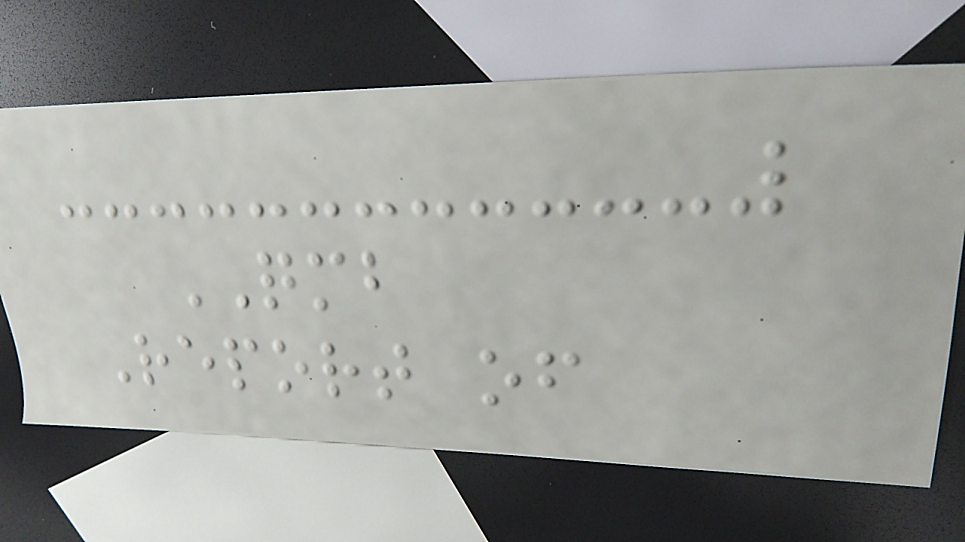QMB
Report of
